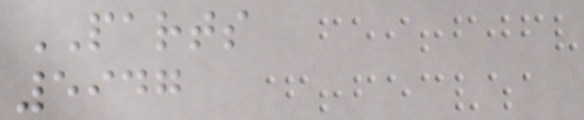PARTS
5947
